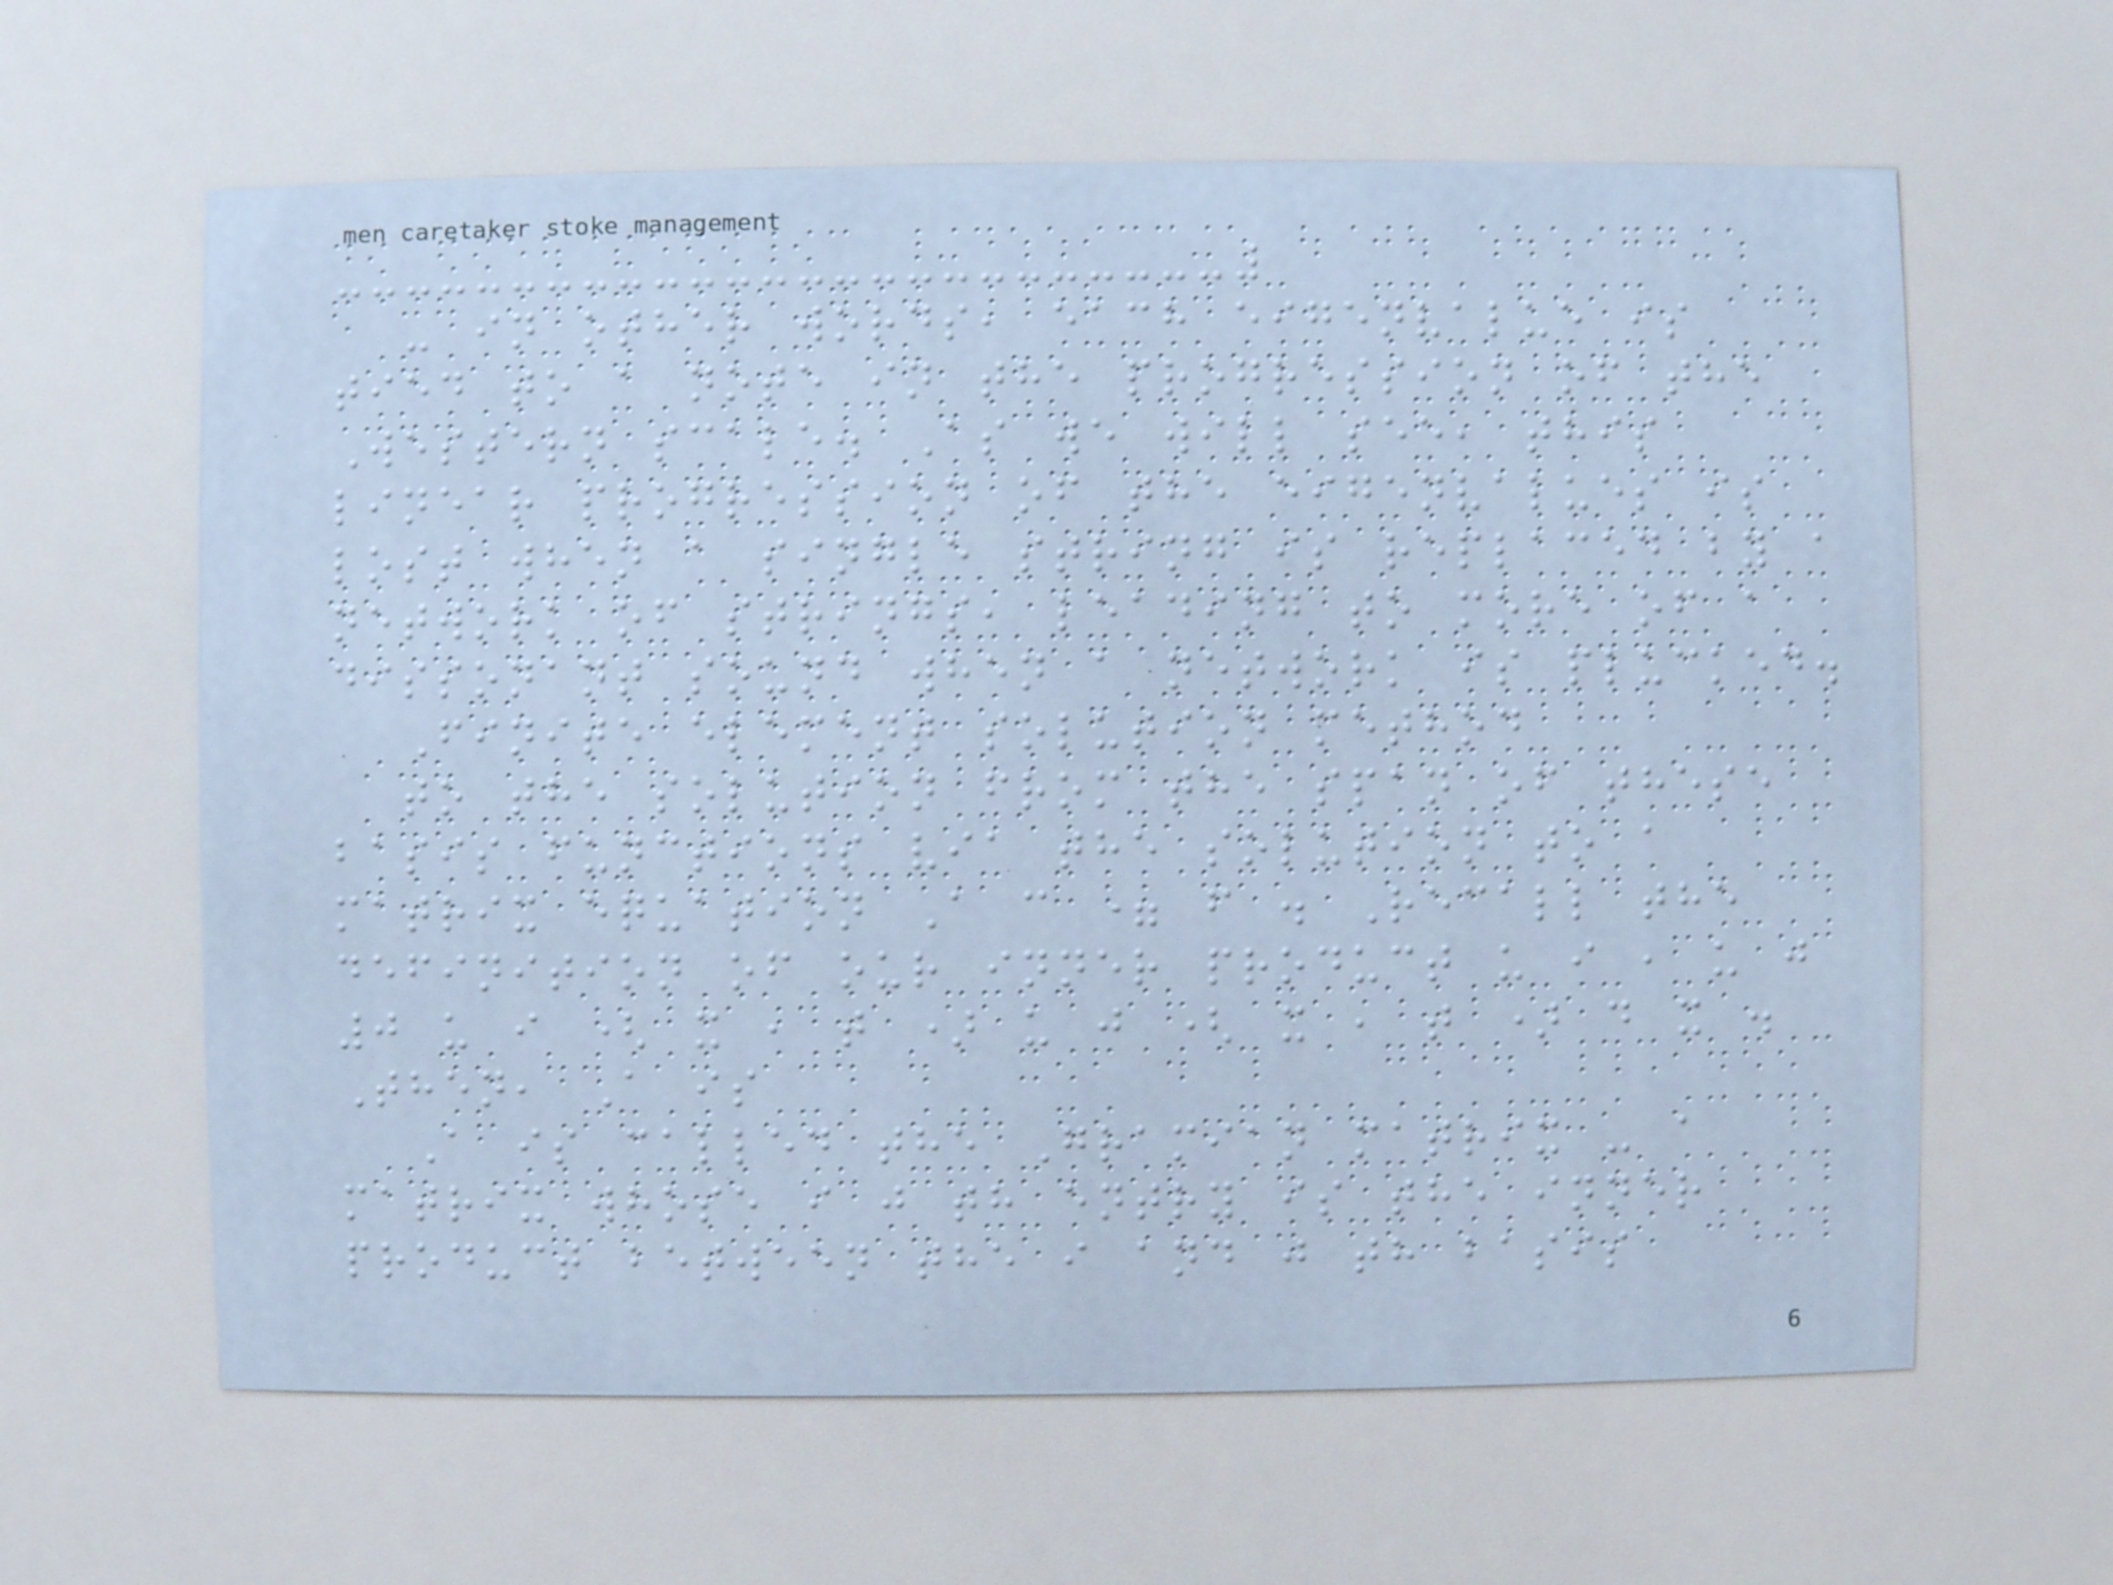- in other words, each eigenvalue is
tied to a note in the progression of the
Western scale. As we will see, this
linear progression of the eigenvalues is
lost when a single string is replaced by a
network of strings, leading to more of a
dissonant sound when a network is plucked.
Finite element solution method
to the solution from the span of these
basis functions via the solution to a
matrix equation A c = f . Recall the
definition of our inner product u i , u j
0 u i ( x , t ) u j ( x , t ) d x .
Then, A is
A is called the Gramian matrix - a
matrix whose i j th entry is the inner
product between the i and j th basis
